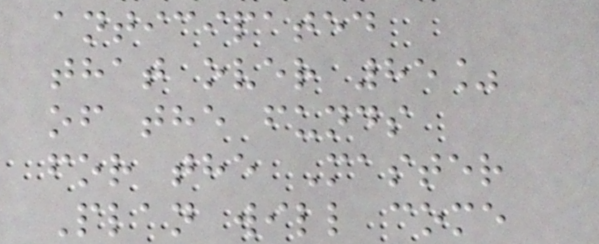anticipated
that over 85%
of the funds
for the Master
Plan will come
